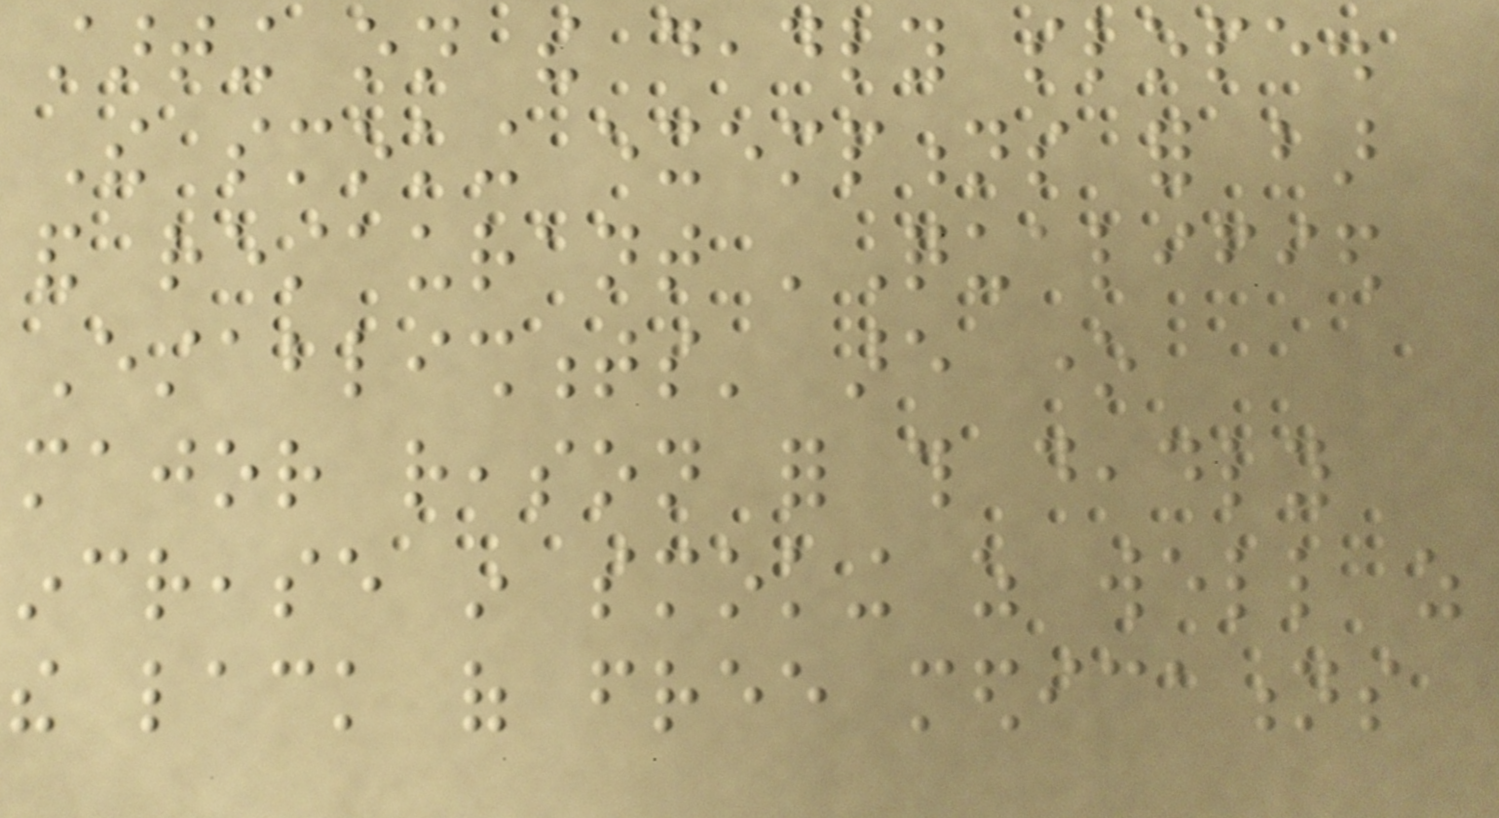starting on the deadly slope.
The smoking exemptions for bar
and restaurant 'Qualified
Establishments' are one
major reason for this deadly
increase in smoking as well as
the lack of free medications
